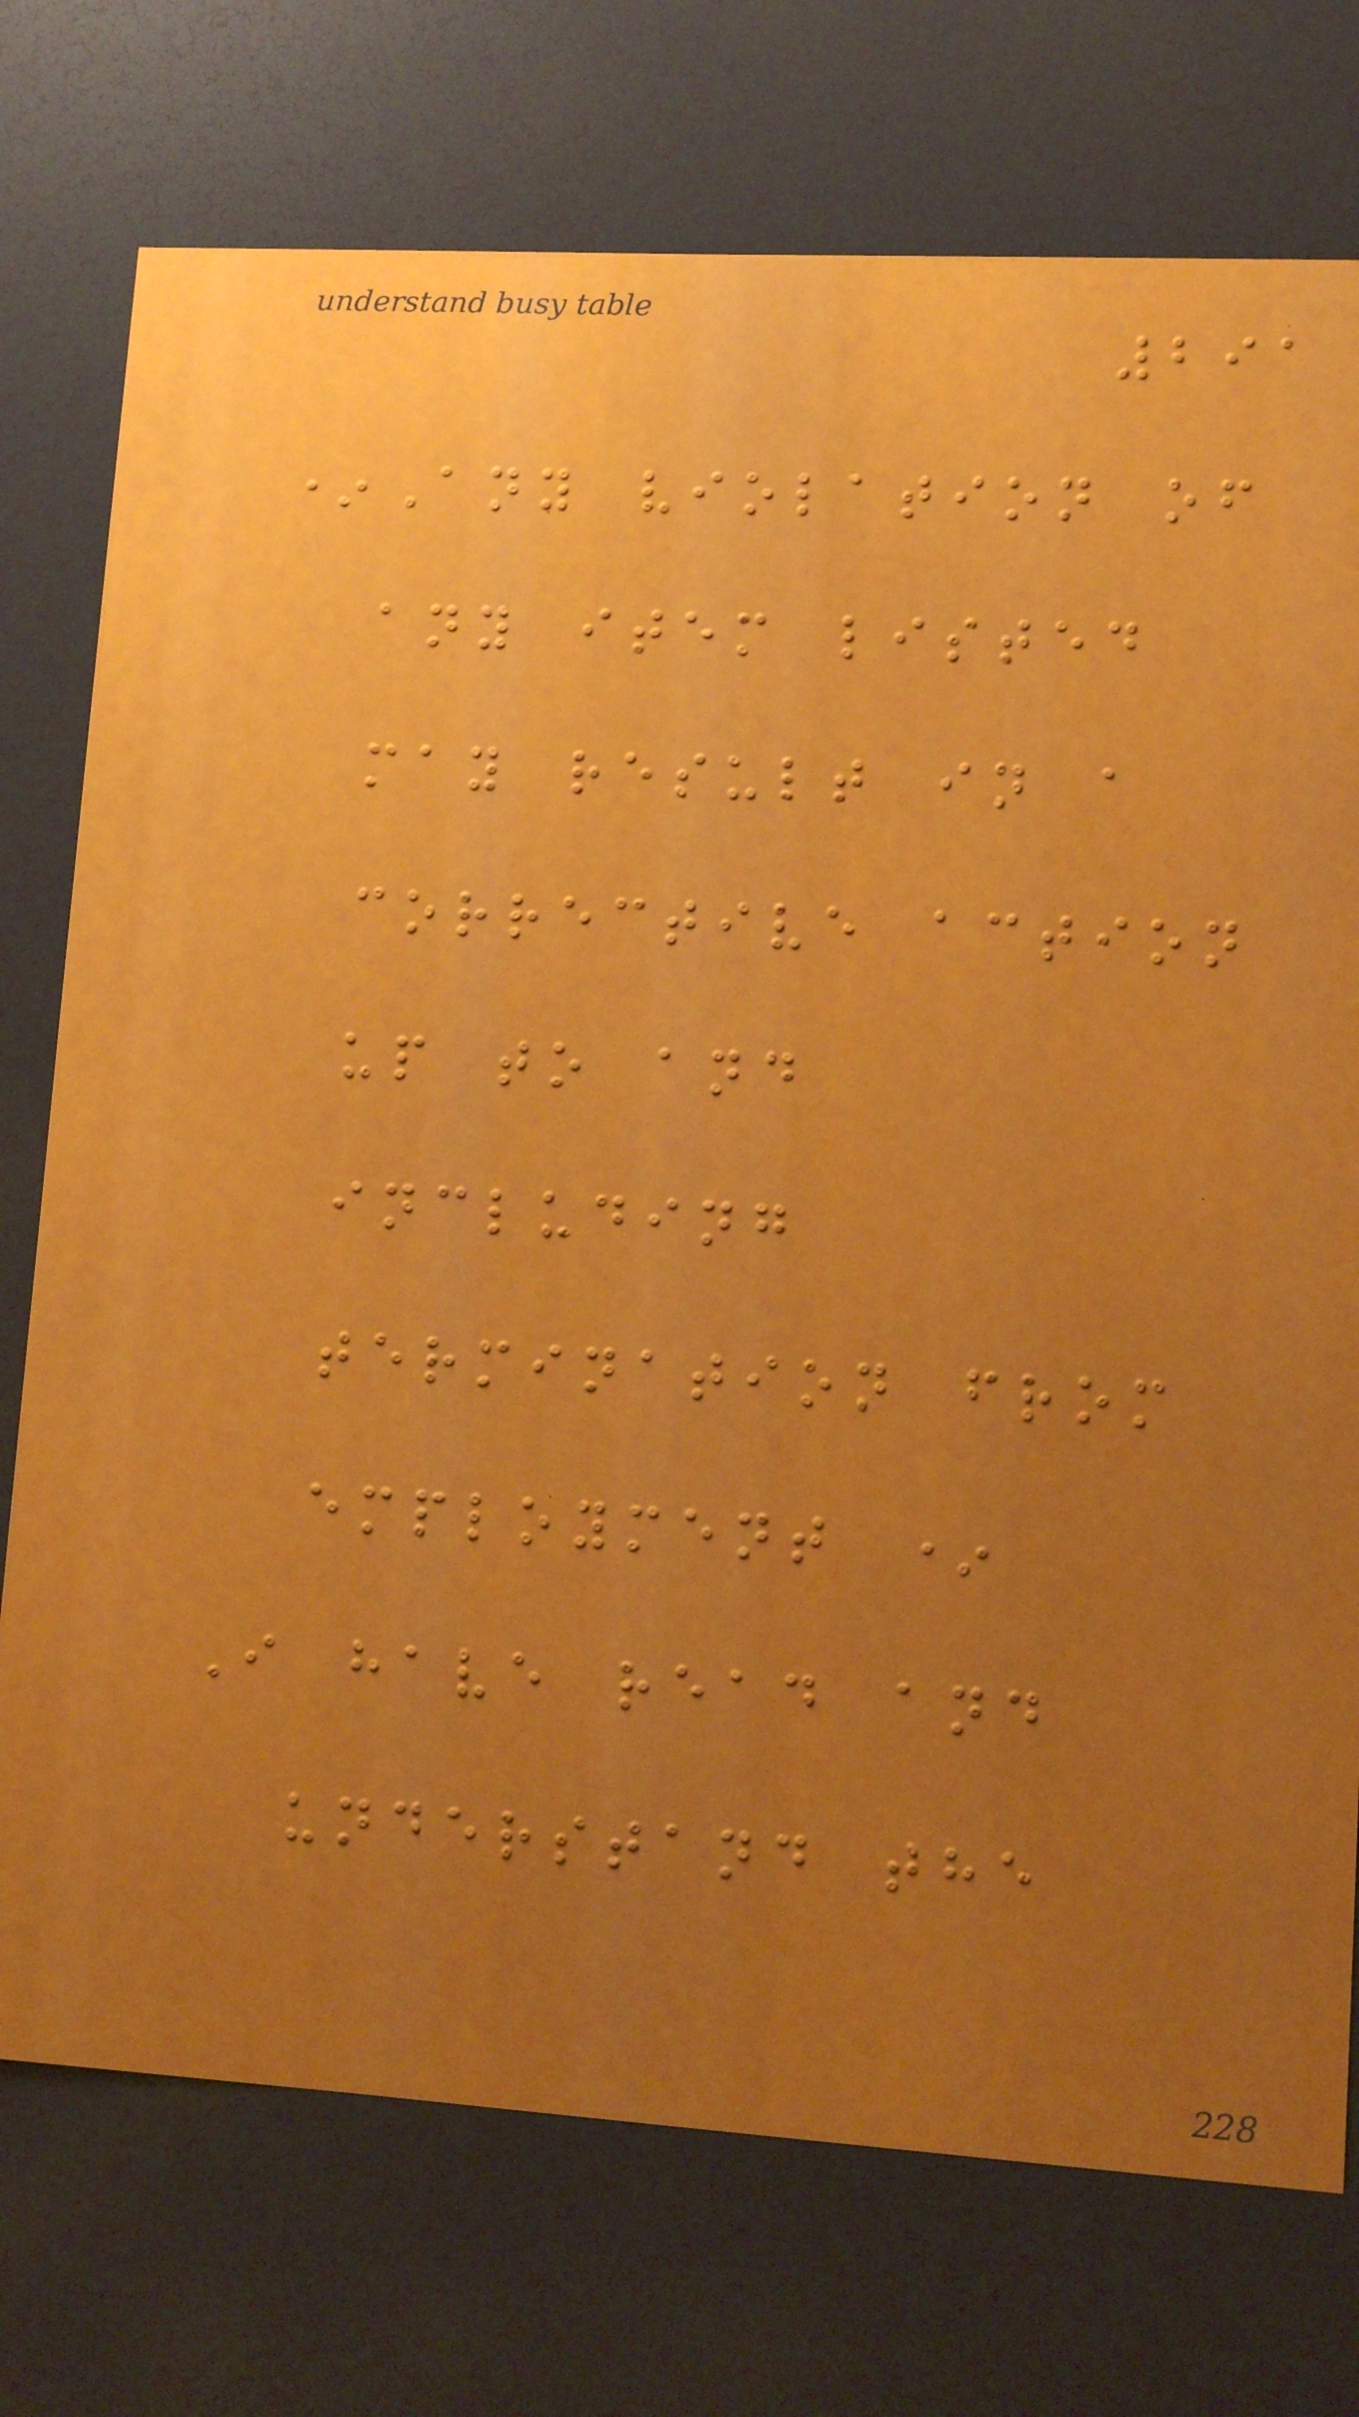291
*Any violation of
any item listed
may result in a
corrective action
up to and
including
termination from
employment *
I have read and
understand the
